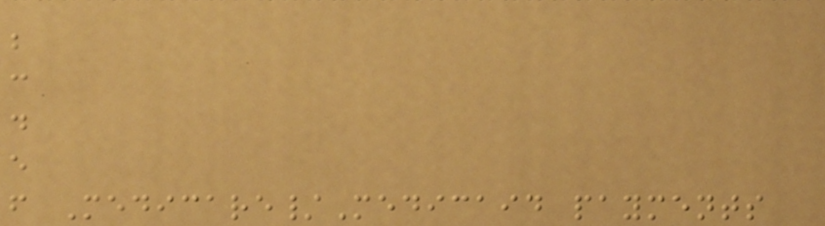b
c
d
e
f Medicare/Medicaid payments
